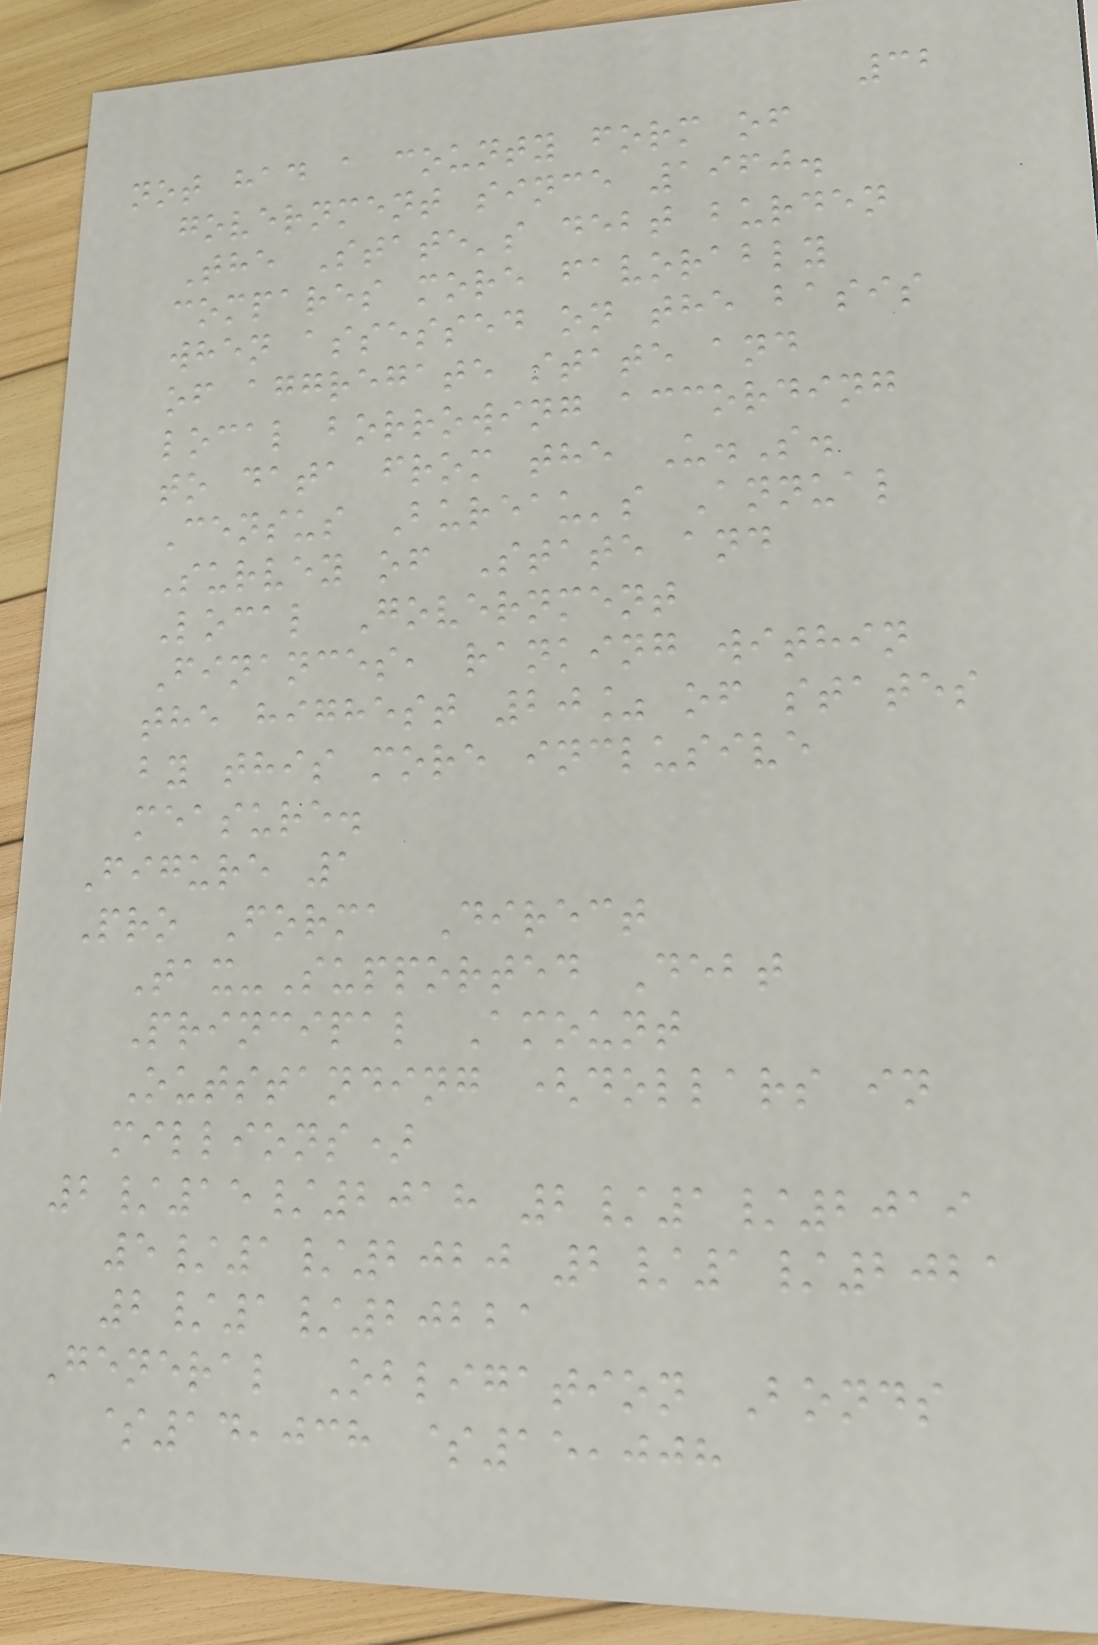32
not had a county form of
government since 1960.
The State's debt burden
compares more favorably
when assessed on the basis
of aggregate state and
local borrowing according
to data from the U.S.
Census Bureau's Annual
Survey of State and
Local Government
Finances, ranking within
the highest 20% of states
by this more inclusive
measure.
Figure 1
Pro Forma Direct
Tax-Supported Debt
Principal Amount
Outstanding (dollars in
millions)
2/15/2018 2/1/2019
5/1/2020 2/1/2021
2/1/20221
General Obligation Bonds
$14,038 $15,008
